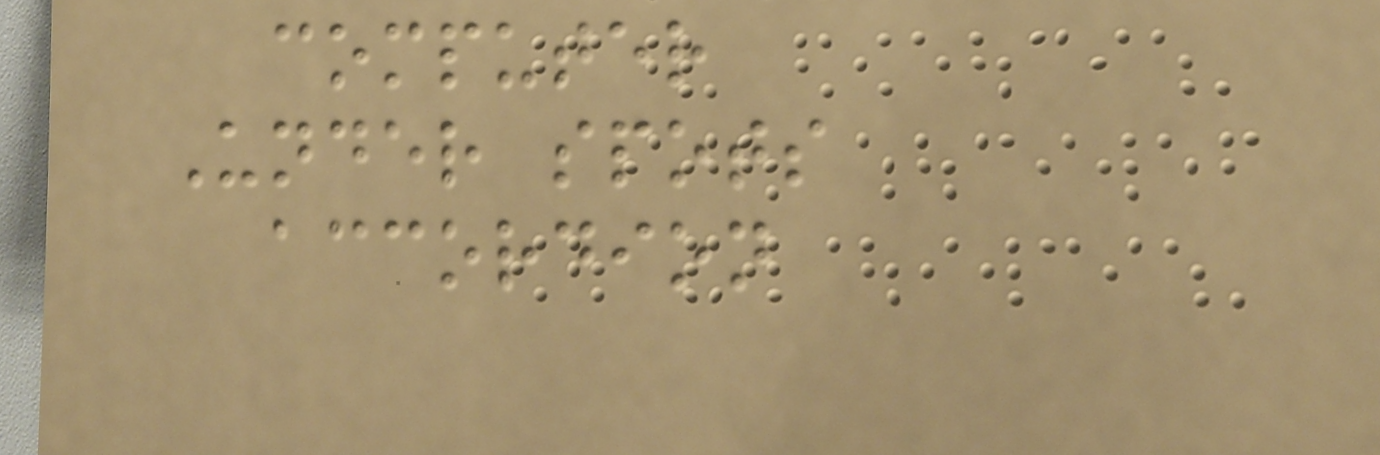computer
Under spots
accordion
